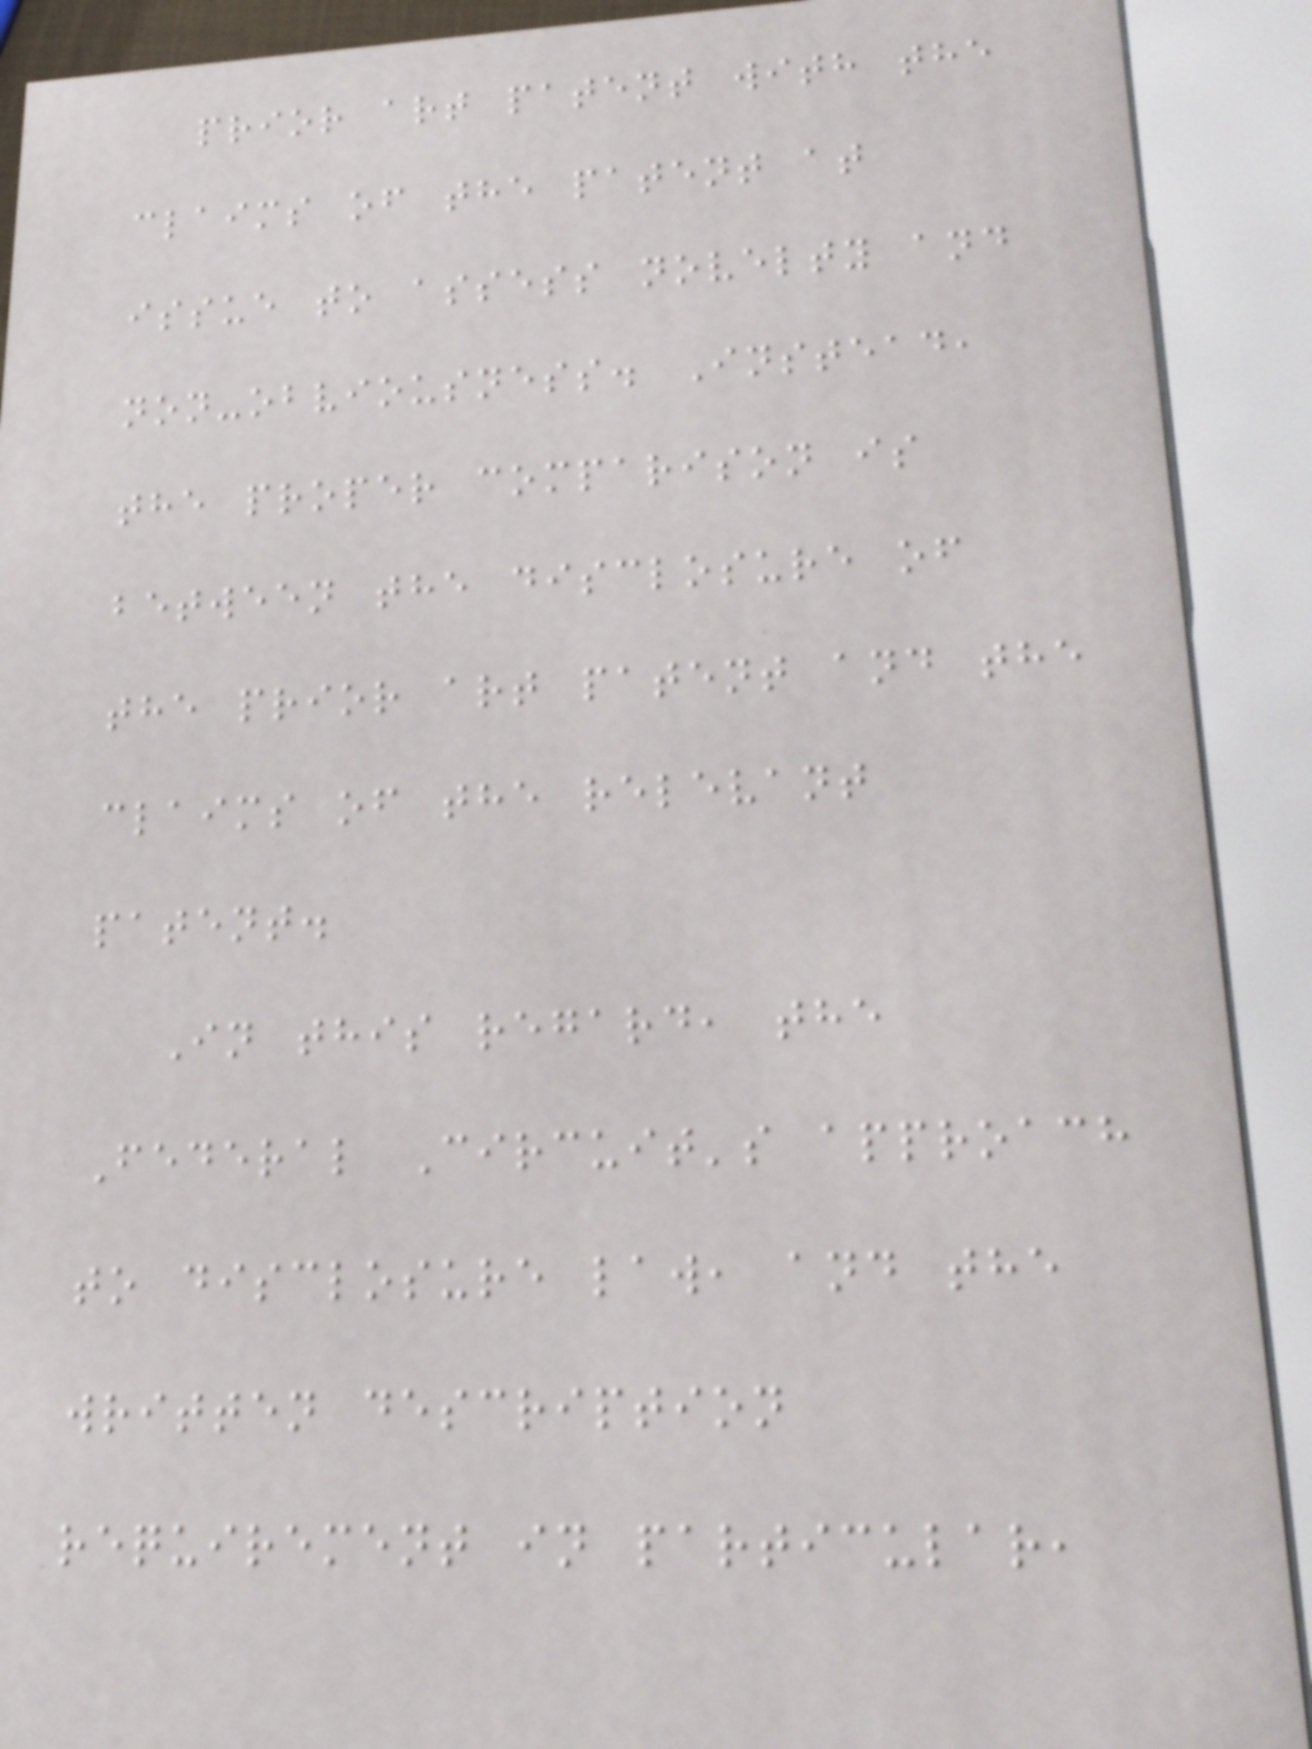prior art patent with the
claims of the patent at
issue to assess novelty and
non-obviousness. Instead,
the proper comparison is
between the disclosure of
the prior art patent and the
claims of the relevant
patent.
In this regard, the
Federal Circuit's approach
to disclosure law, and the
written description
requirement in particular,
